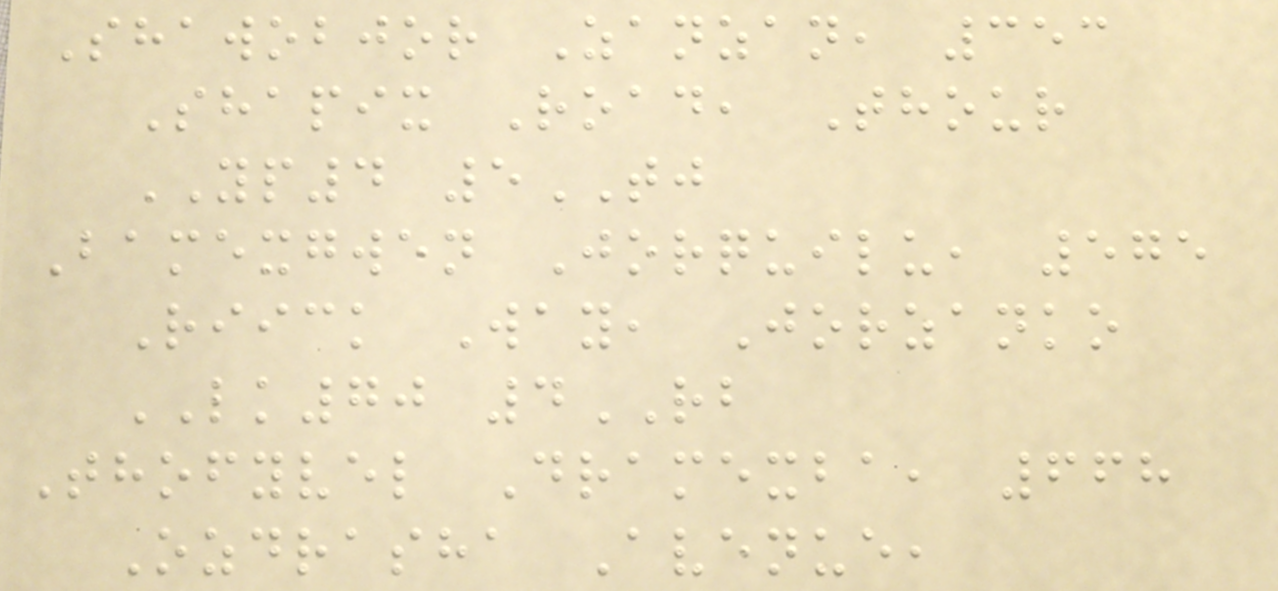Shawobjor Zanzan, 353
Shapix Road, Thour
YP4 5TJ
Bamexgwen Jorquilu, 575
Riick Way, Jorzanko
LK70 4RB
Thofyvel Dramexba, 668
Ozdrasha Avenue,
